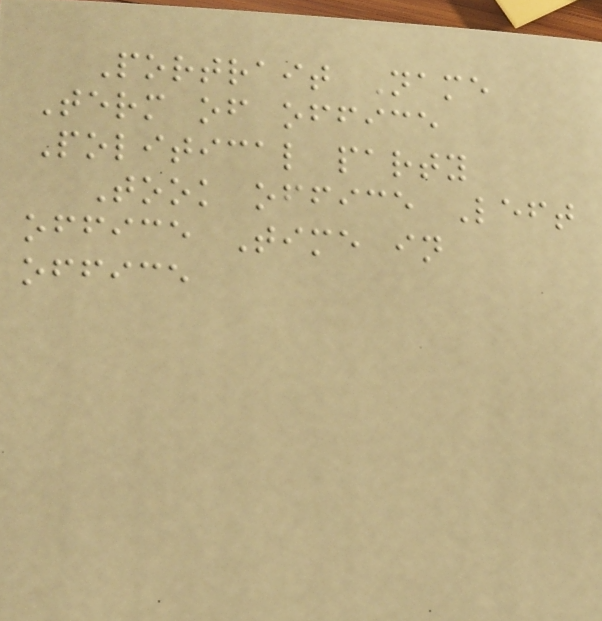Portrait Name
Term of office
Political party
Took office Left
office Time in
office
